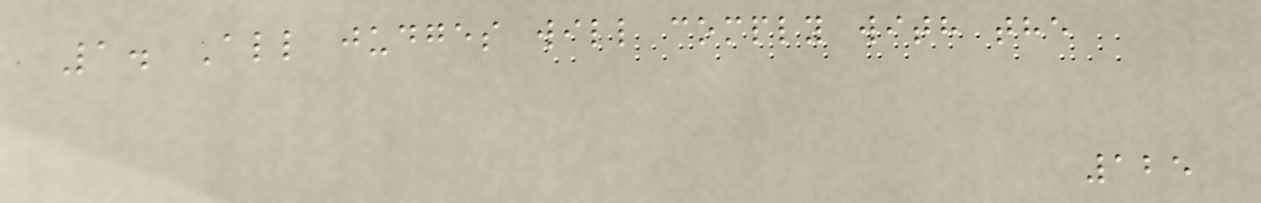1. All judges will comply with the
125
